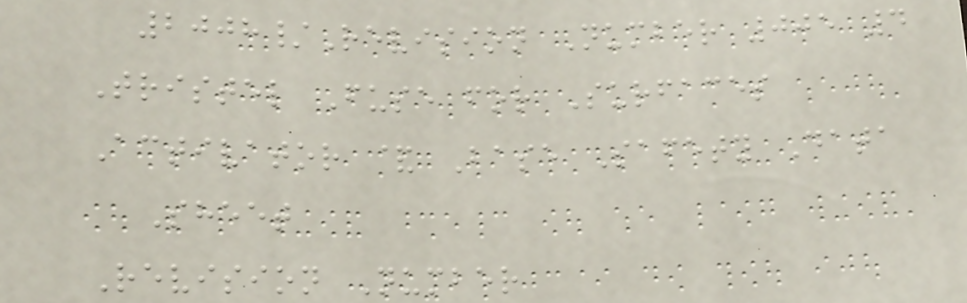2008/Revision Number 005 4
Tristel Fuse for Surfaces
Activator & Base Safety Data
Sheet
Revision Number
